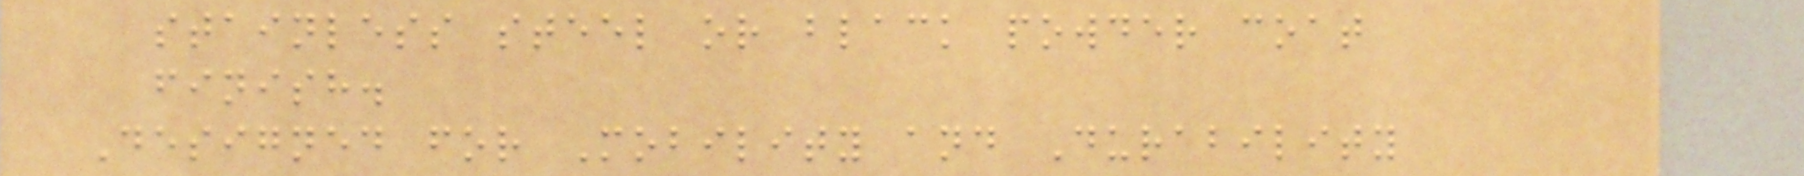stainless steel or black powder coat
finish.
Designed for Mobility and Durability
